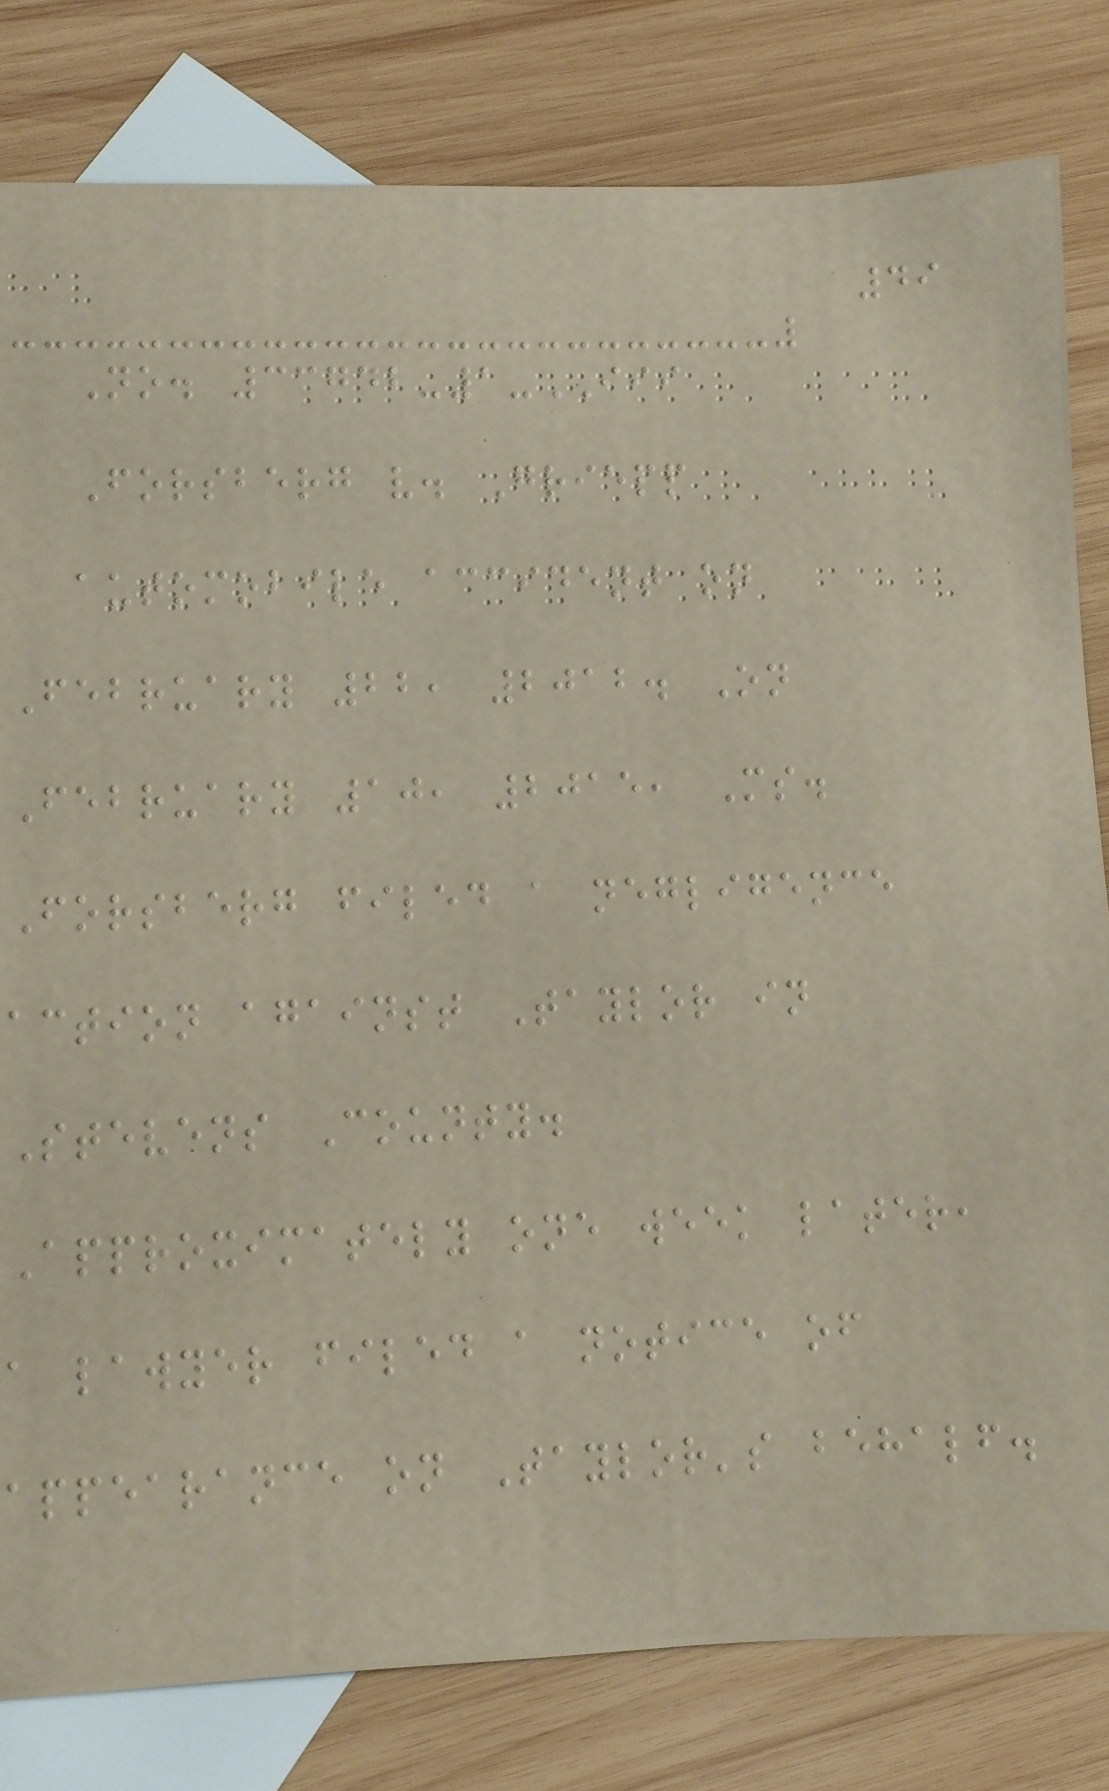49
No. 33742-1-III
Forsberg v. Griepp
automobile accident on
February 22, 2012. On
February 10, 2015, Ms.
Forsberg filed a negligence
action against Taylor in
Stevens County.
Approximately one week later,
a lawyer filed a notice of
appearance on Taylor's behalf.
